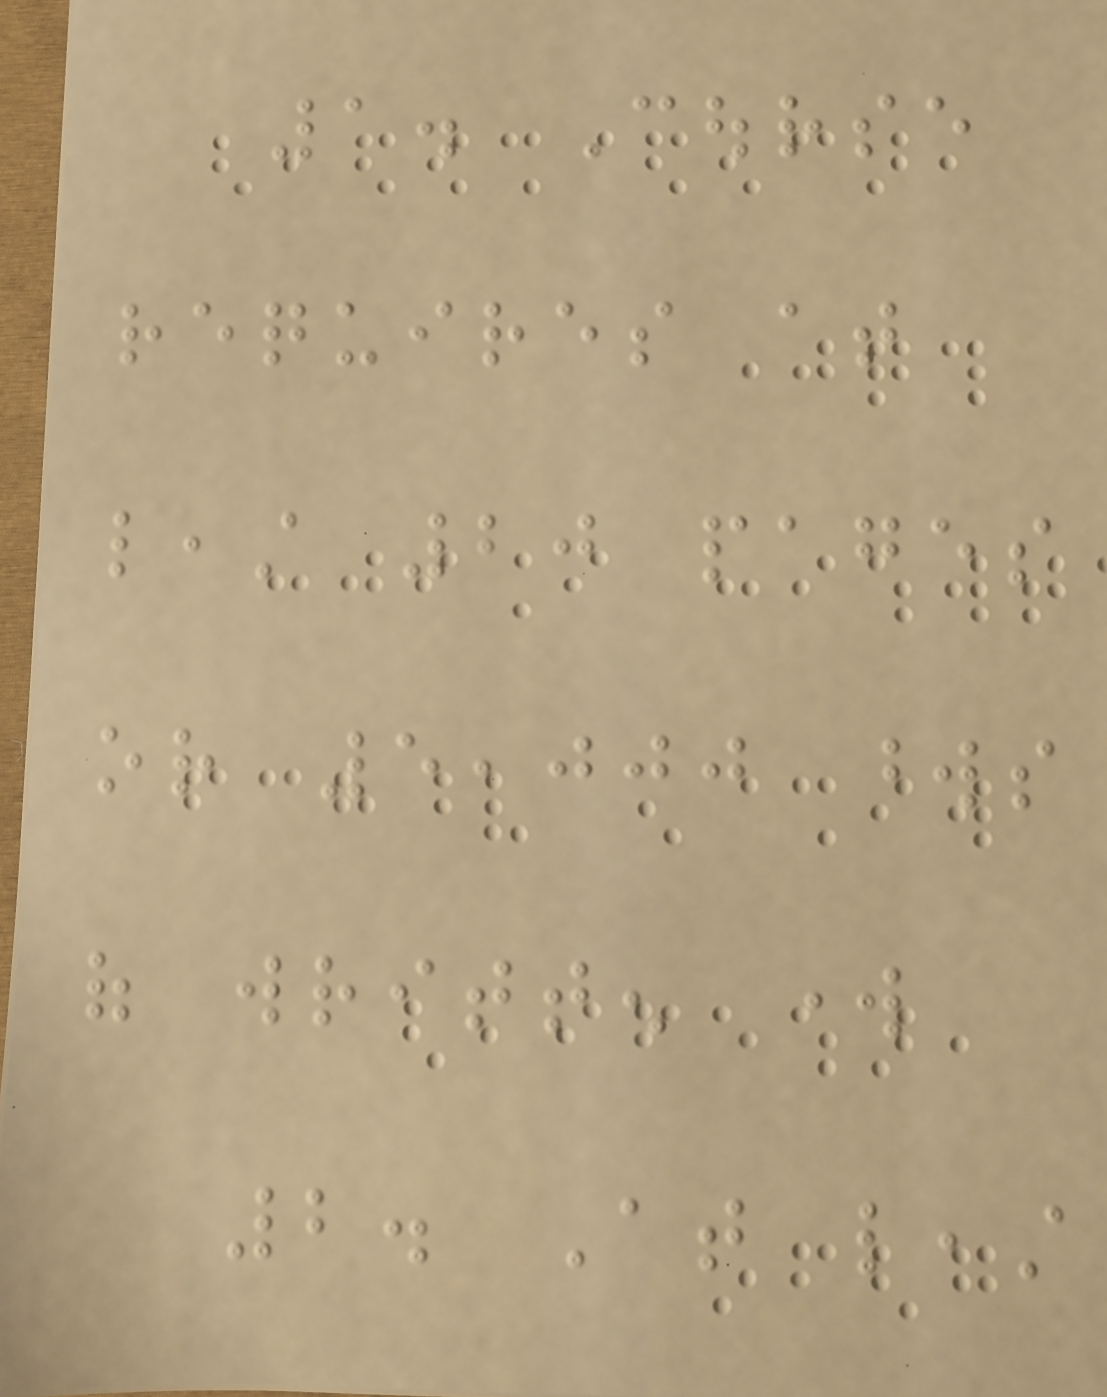1. Course
requires at
least 20 pages
or 5,000 words
of written work
2. At least
